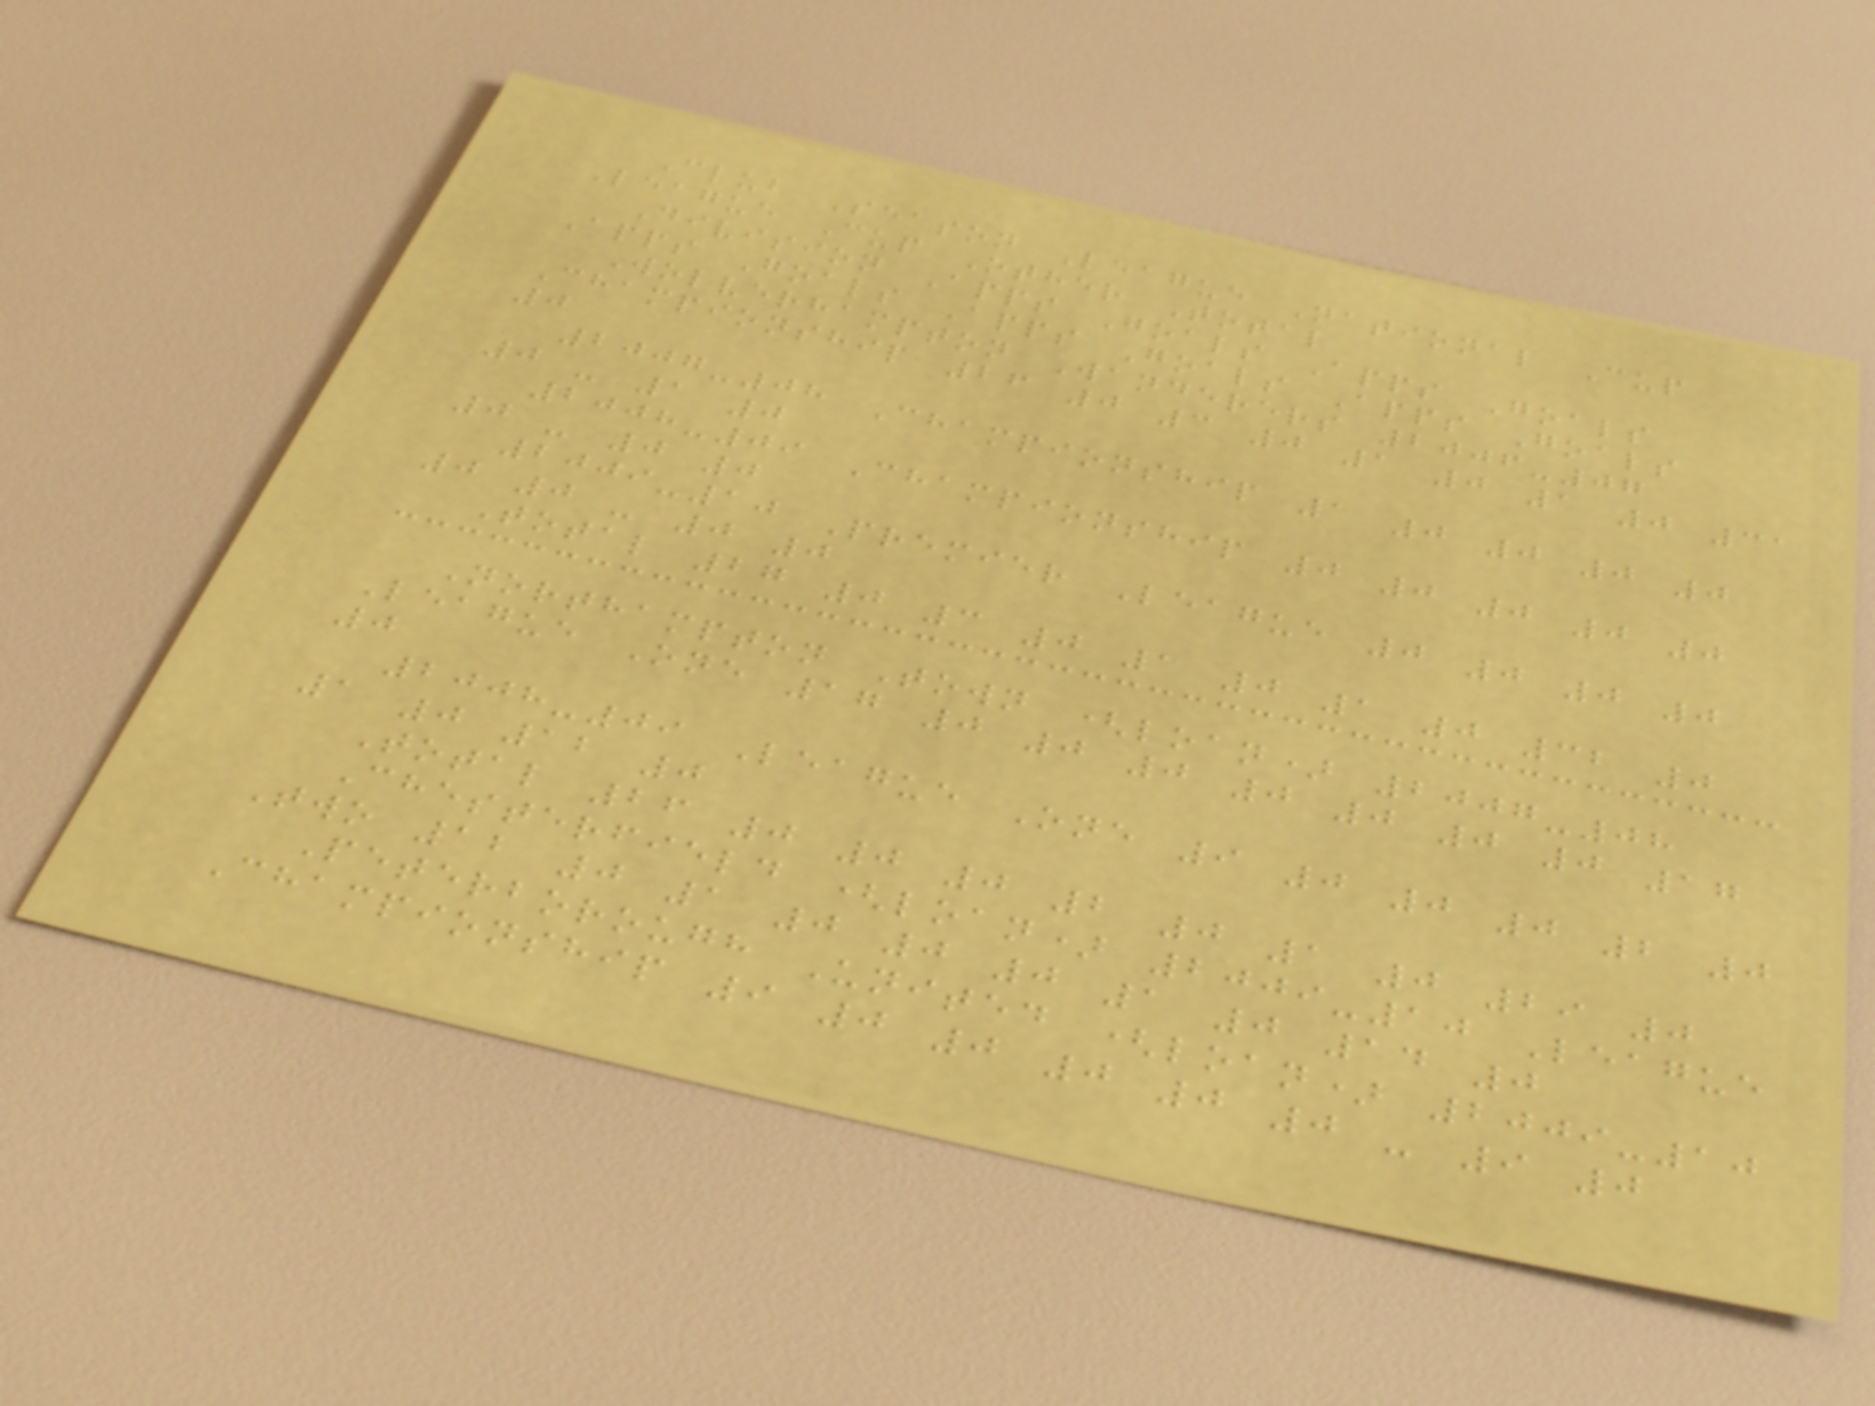Club Season League National Cup
League Cup Other Total
Division Apps Goals Apps Goals
Apps Goals Apps Goals Apps Goals
Wolverhampton Wanderers 2006-07
Championship 26 0 3 0 1 0 1 0 31
0
2007-08 Championship 1 0 0 0 0
0 - 1 0
2008-09 Championship 0 0 0 0 0
0 - 0 0
2009-10 Premier League 0 0 0 0
0 0 - 0 0
Total 27 0 3 0 1 0 1 0 32 0
Northampton Town (loan) 2007-08
League One 17 0 0 0 0 0 0 0 17
0
2008-09 League One 9 0 0 0 2 0
1 0 12 0
Total 26 0 0 0 2 0 1 0 29 0
Chesterfield (loan) 2009-10 League
Two 12 0 1 0 0 0 1 0 14 0
Peterborough United (loan) 2009-10
Championship 9 0 0 0 0 0 - 9 0
